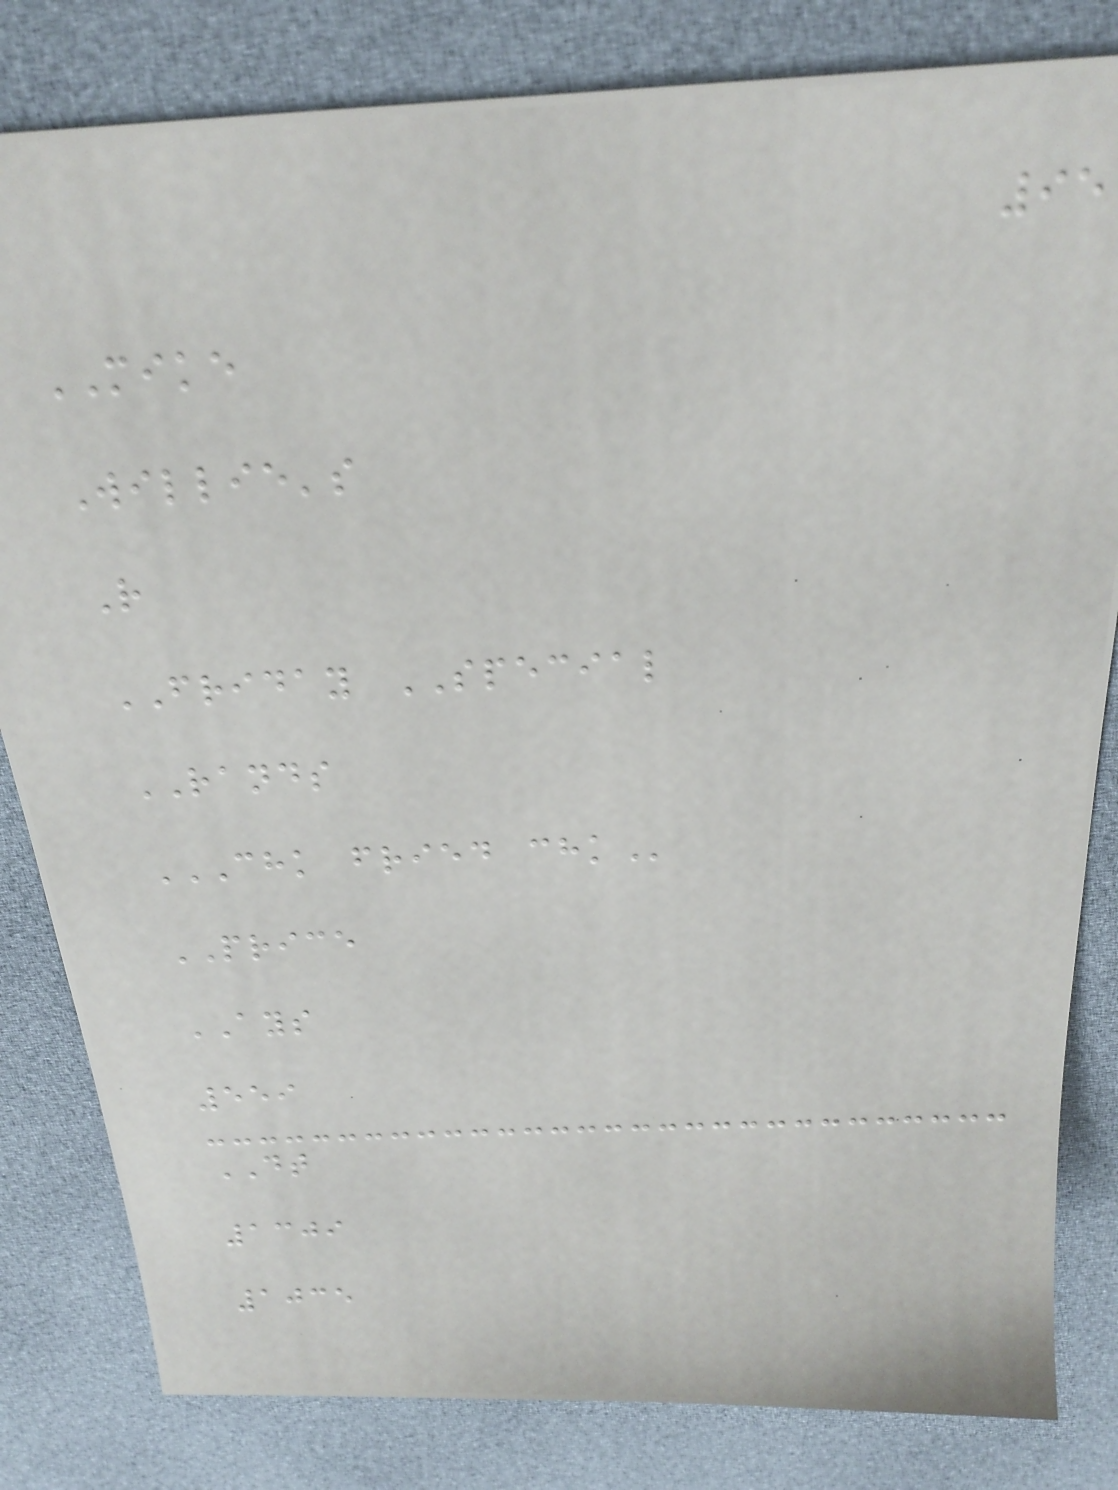95
MIKE
Willie's
R
FRIDAY SPECIAL
RANDS
CHK FRIED CHK
PRICE
AYS
559
DT
1309
1035
